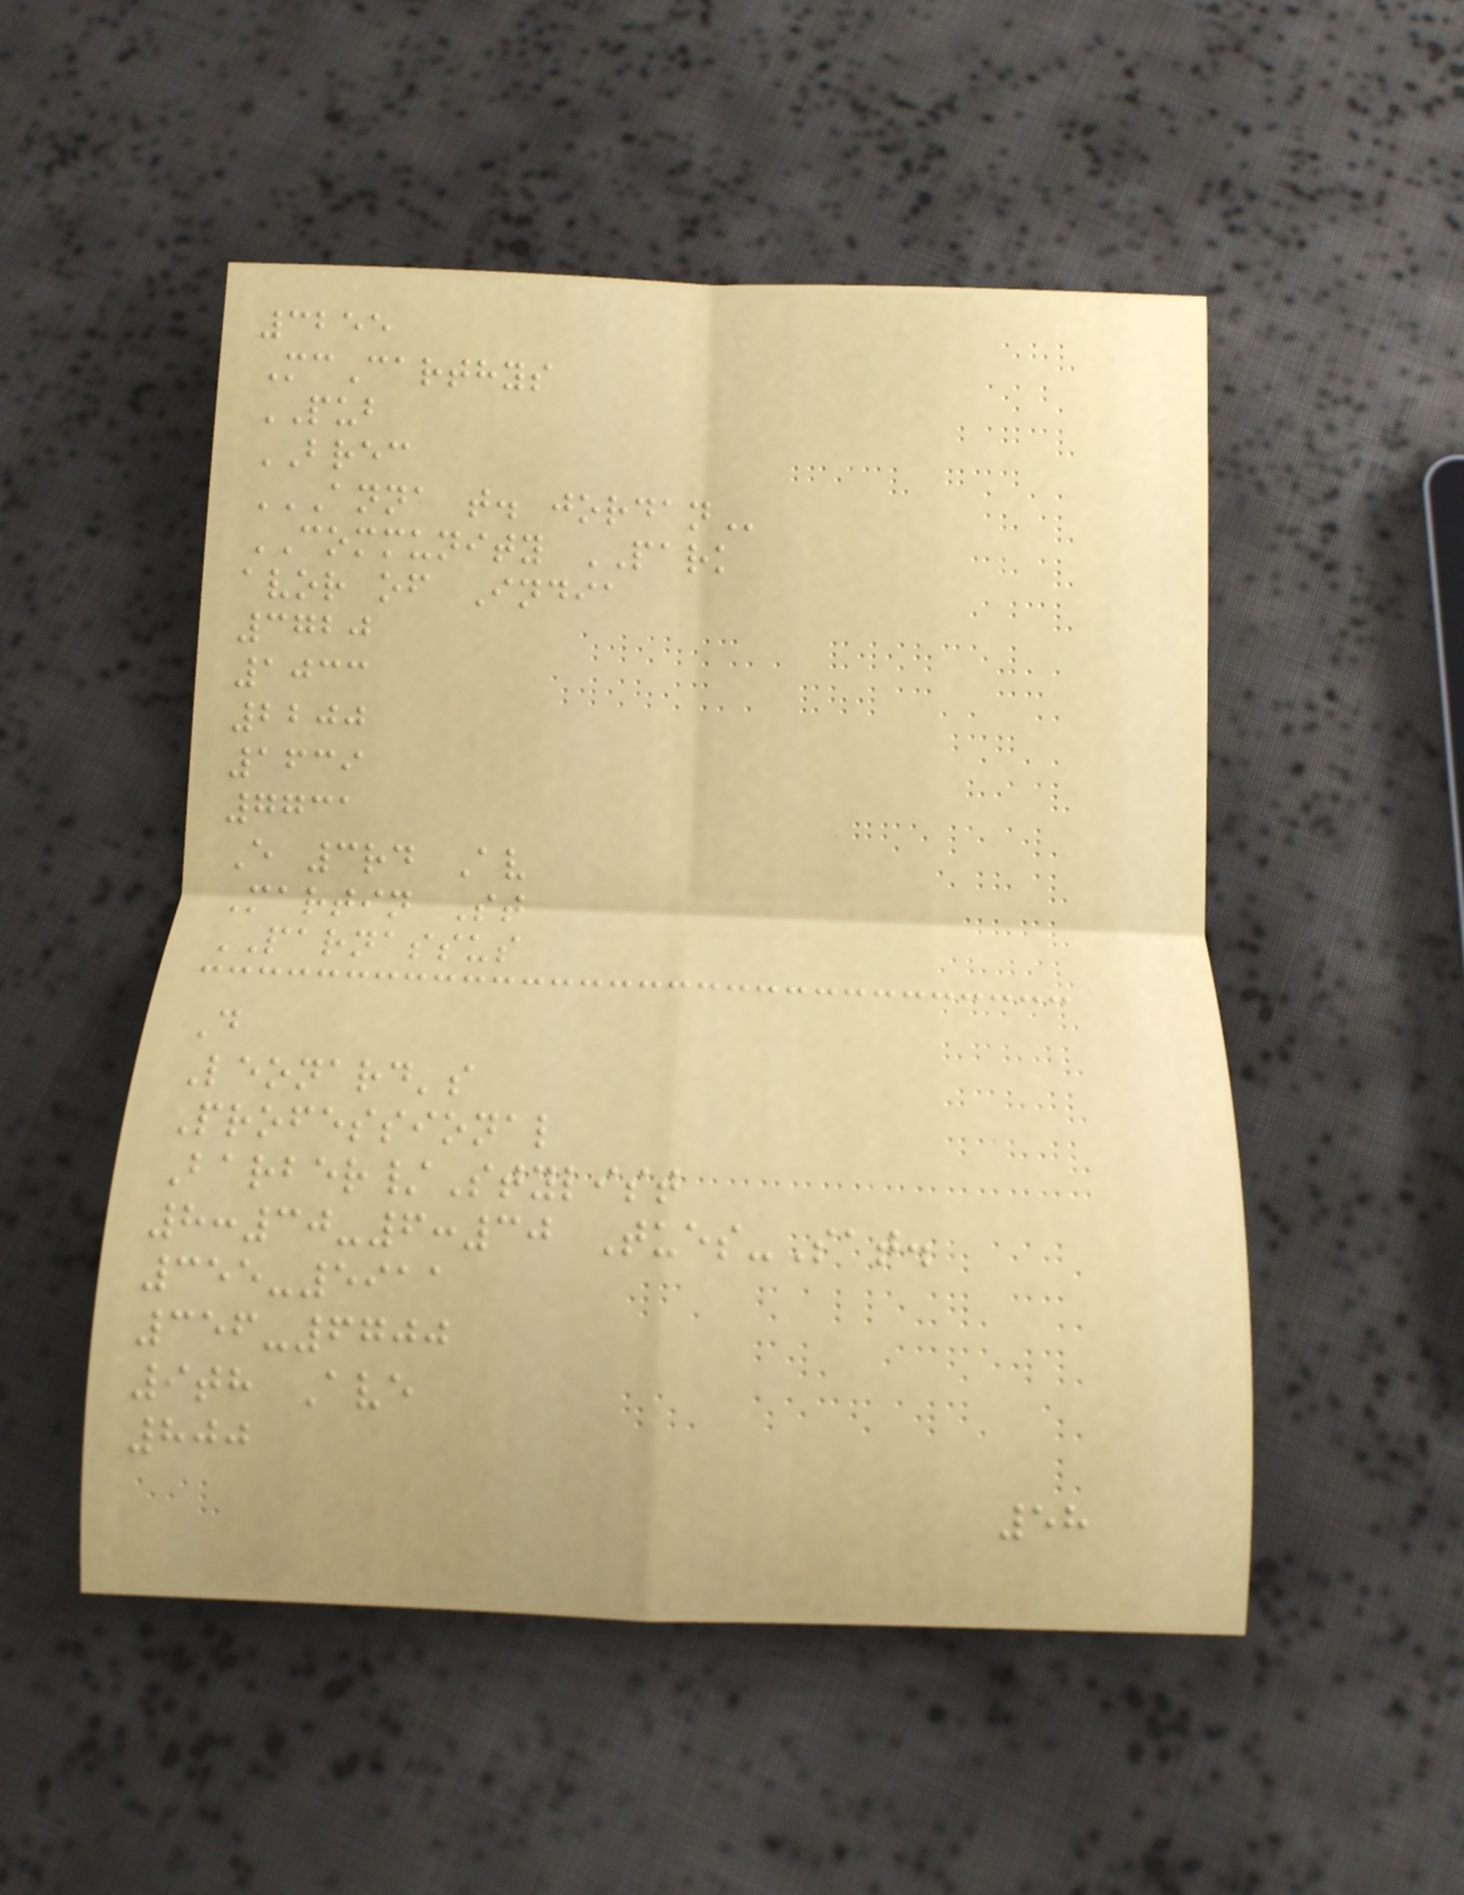3255
McCarthys
PUB
BREC
ANNA T. JORDAN
COMMUNITY PARK
avor of India
3720
1033
2200
1639
7731
E 3rd Av
Martin St
PARNASSUS
D
Leonard's
Professional
Barber/Stylist
8:30-6:30 Tues-Sat.
355-5911
356-6700
9th Ave
800
58
